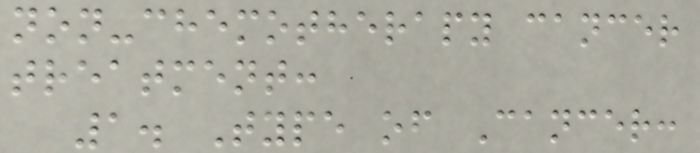non-chemotherapy cancer
treatment:
1. Type of Cancer:
